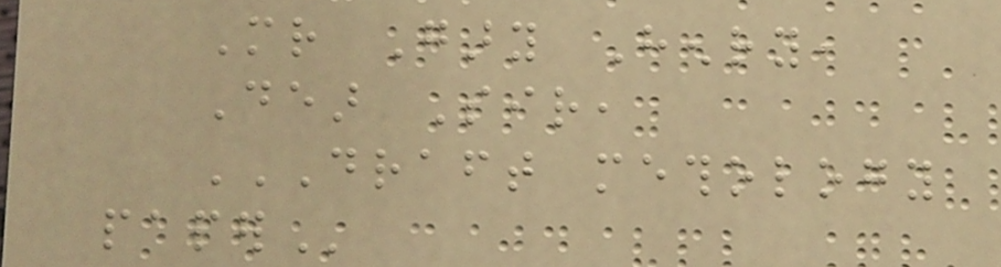Mr Gary Henry,
Dear Sir,
DRAFT METHOLOGY
PAPER
